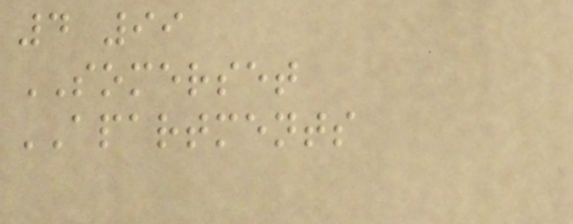4 99
SOMERSET
APARTMENTS
